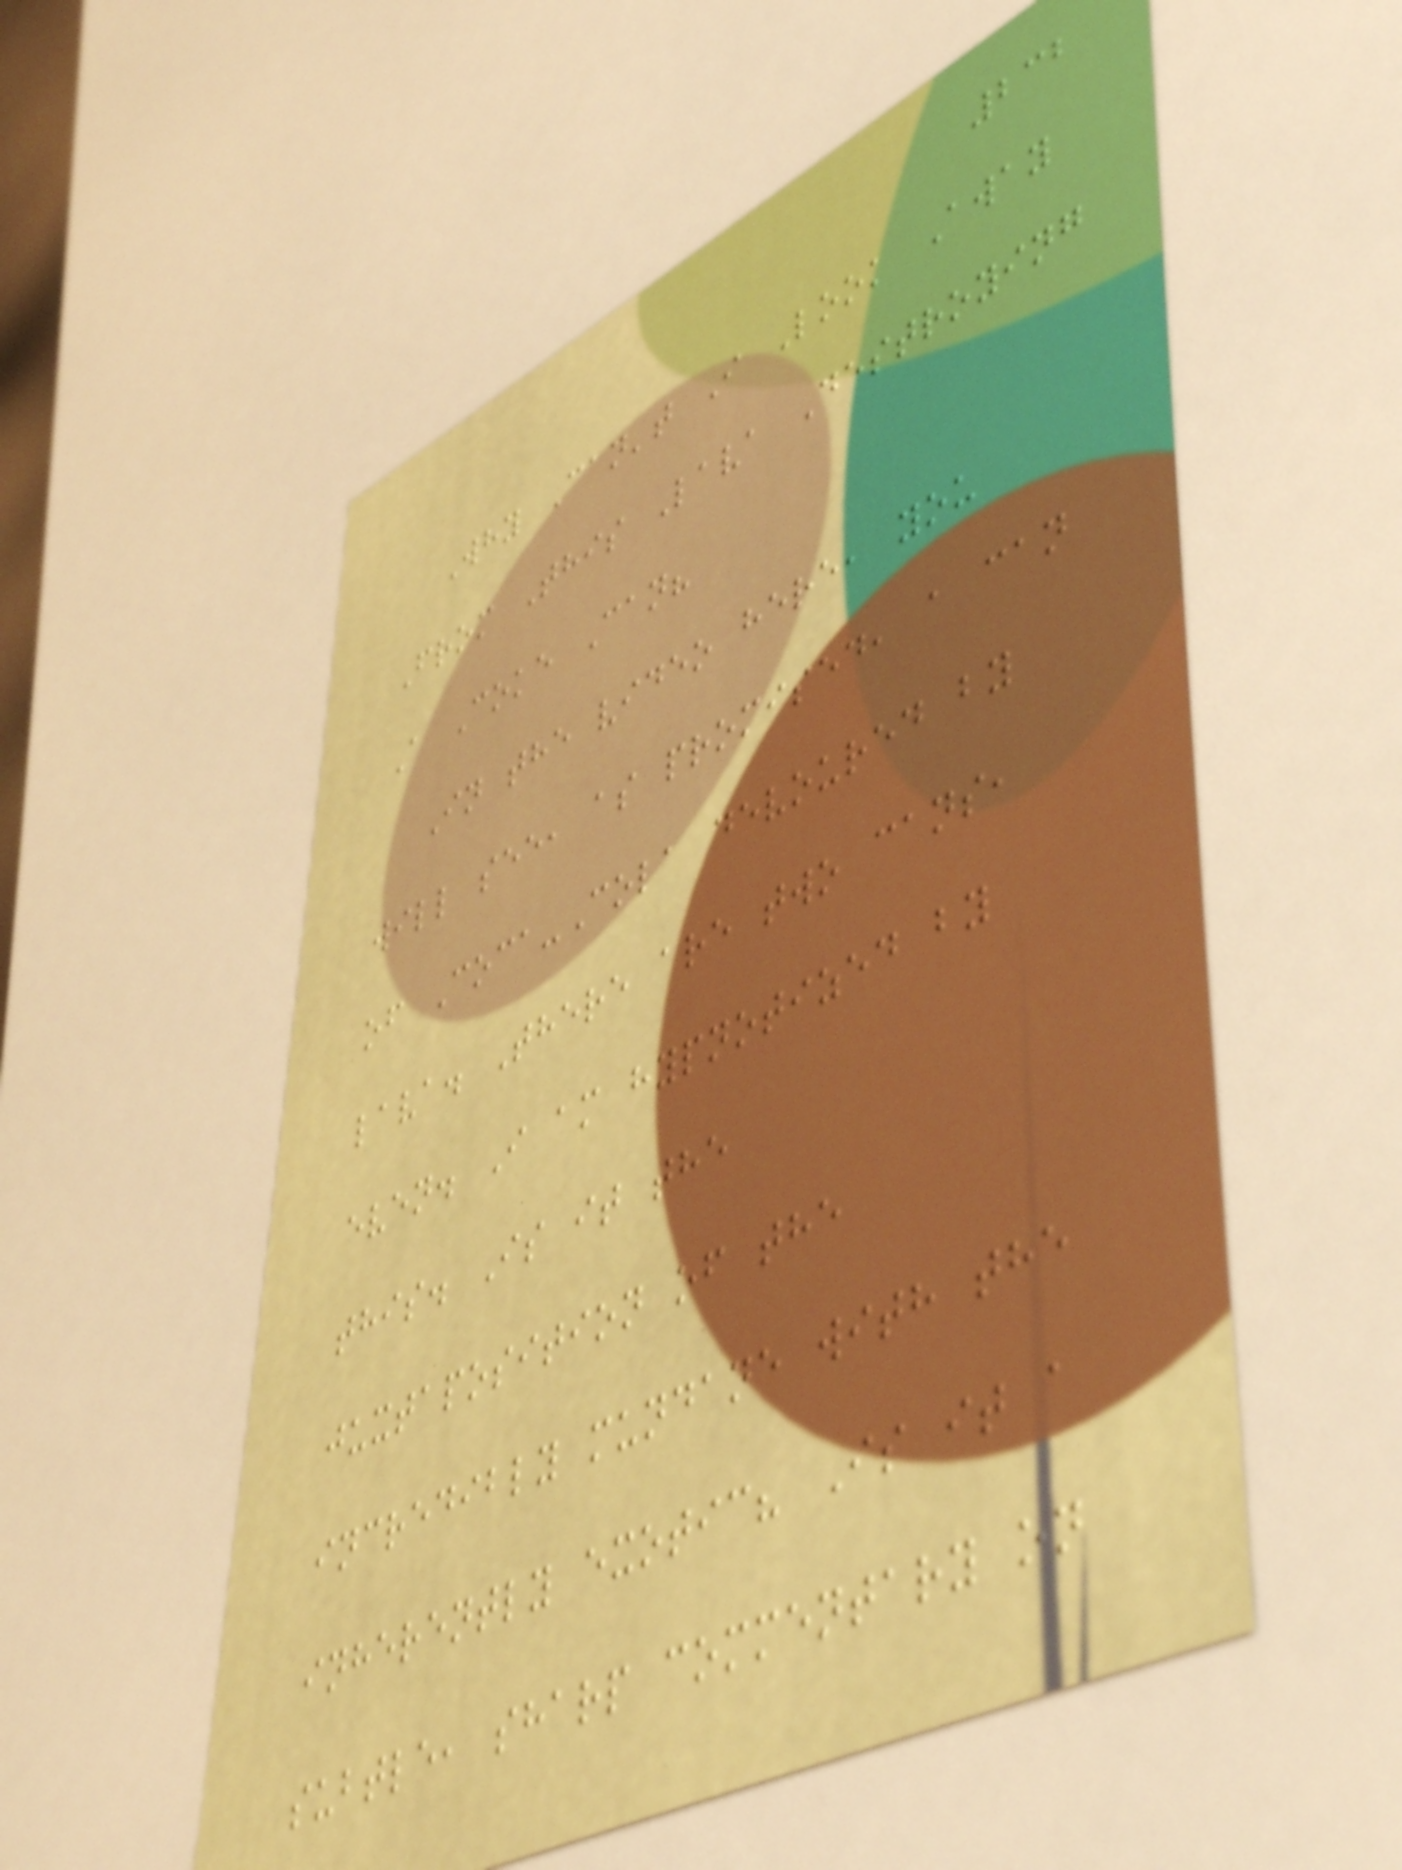232
Why Can't I Look Away
From This Lava Destroying
A Coke Can?
In the video here, you
will see, as promised, a can
of Coca-Cola devoured by
lava. There are two cans,
even. I am hypnotized by
this. Is it the
juxtaposition of the
incredibly mundane with the
inherently exotic? Is it a
subtle, sharp commentary on
